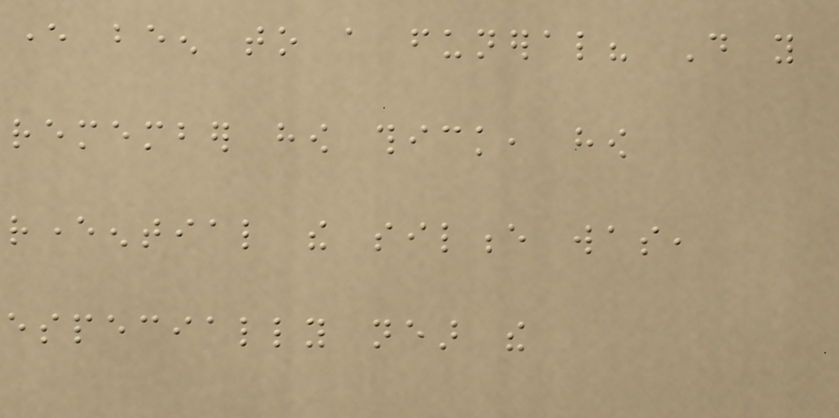ever been to a funeral? Do you
remember how thick, how
reverential the silence was,
especially near the
